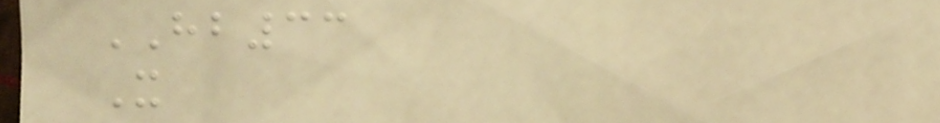HB33
X
